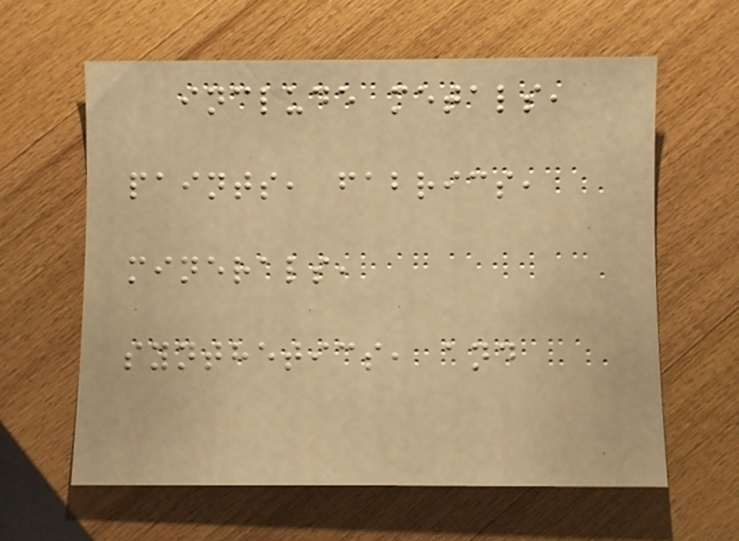include metals,
paints, fabrics,
minerals,
synthetics, and
